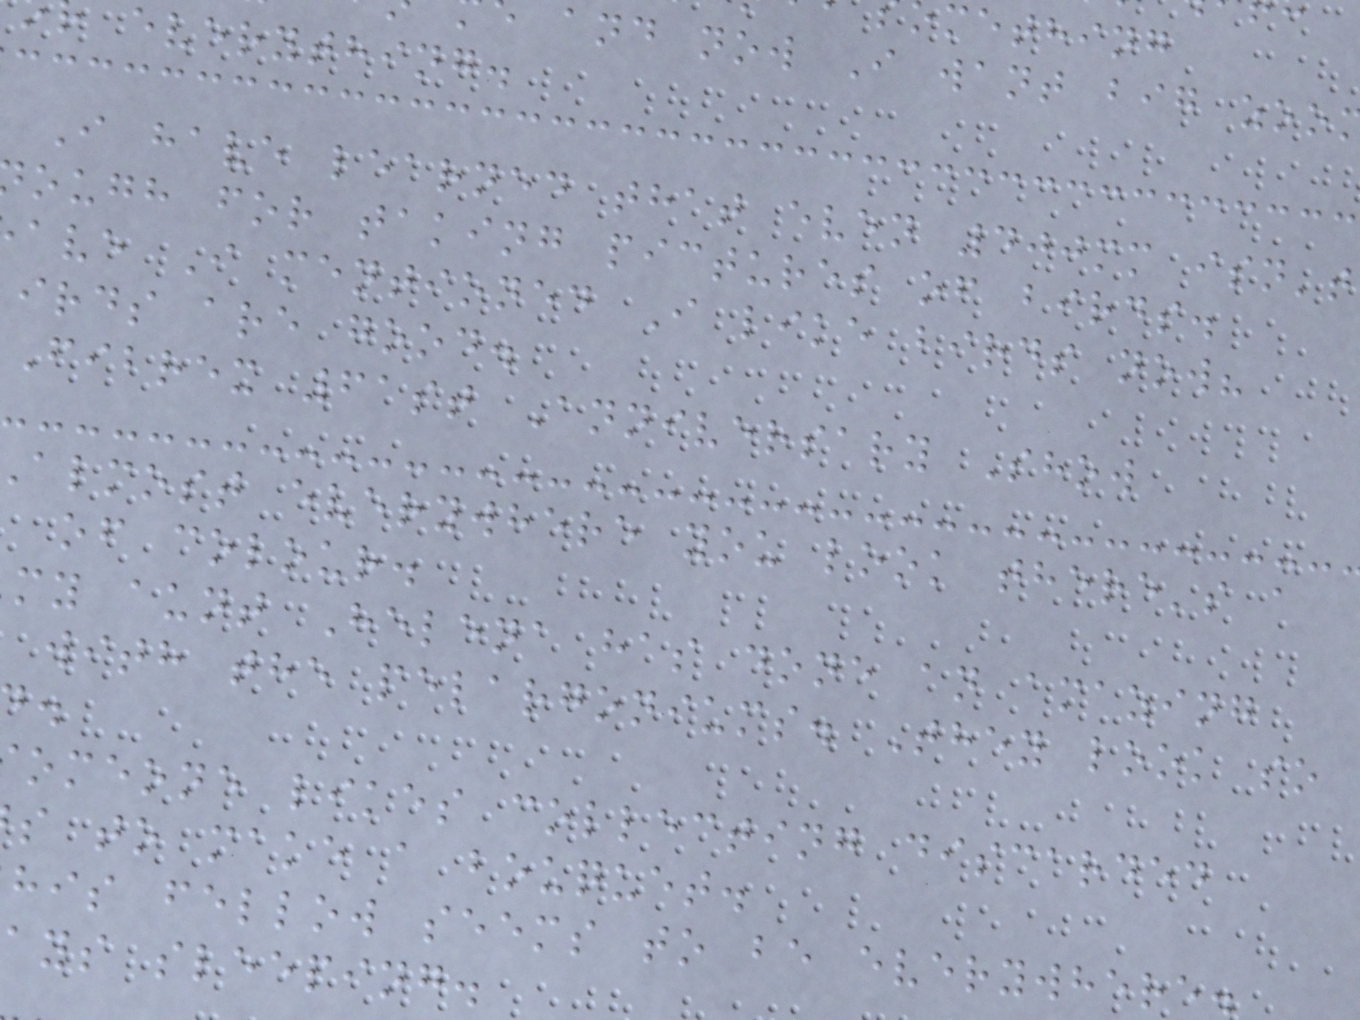and now I want big zoo
everything.
I have learned that even 400mm isn't
ough for taking pictures of birds.
ave I mentioned I like birds now?
irds are good.
Fibrex 61st Anniversary Show
almost everywhere you look there's a
of colour.
my aunt Helena has done an amazing
with the pelargoniums. They look so
omeone likes collecting discarded
s to make a bouquet.
his fellow seems to be everywhere.
ays sleeping.
